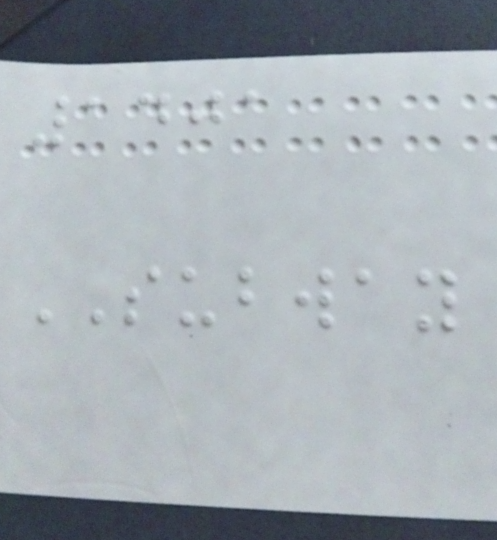1401
SUBWAY
